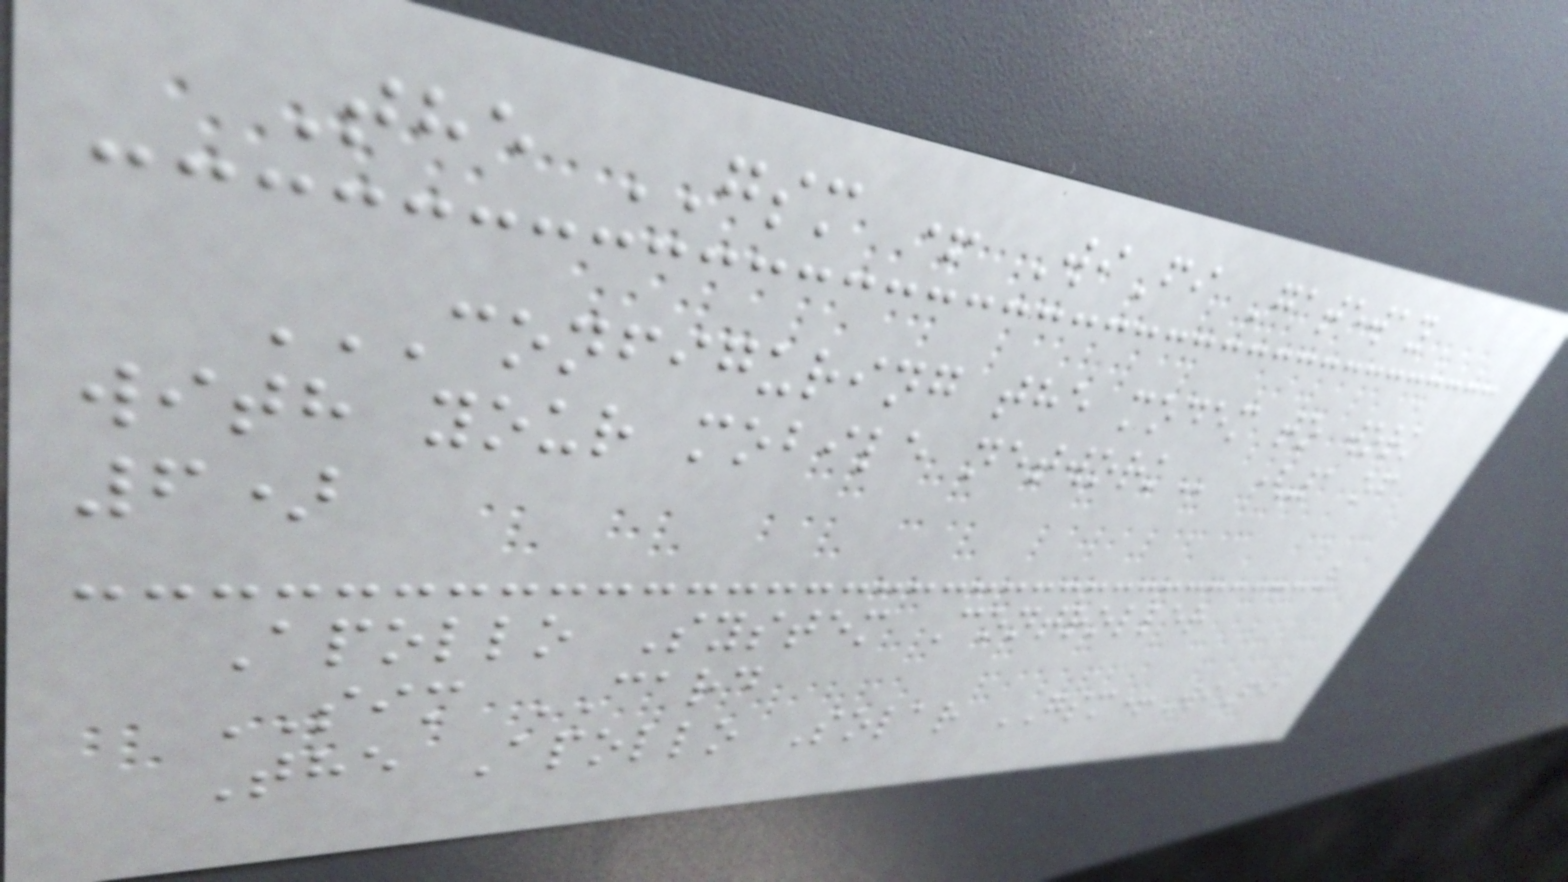The GSM + WiFi Gateway
CONFIGURING THE MODEM TO WORK
WITH YOUR MOBILE NETWORK (1 of
6)
Apollo System Controller
SIM CARD
The Apollo Solar GSM+WiFi
